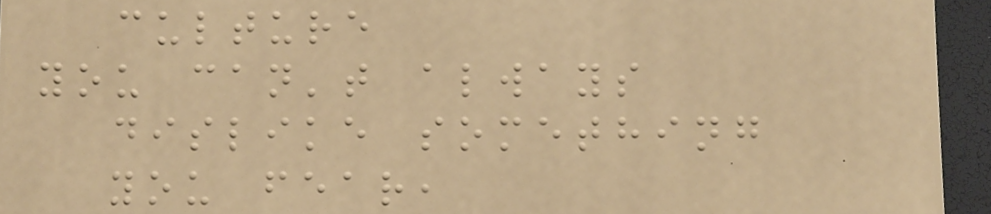culture
you can't always
dislike something
you fear,
